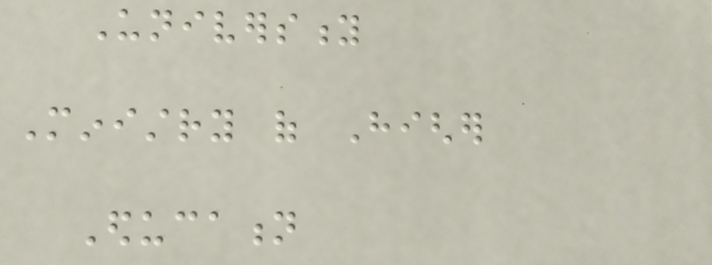University
Ministry of Higher
Education
